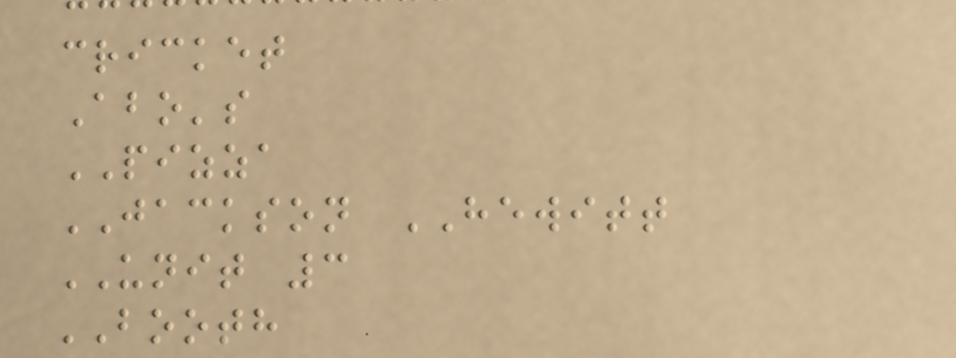cricket
Abo's
PIZZA
JACKSON HEWITT
UNIT 3
BOOTH
